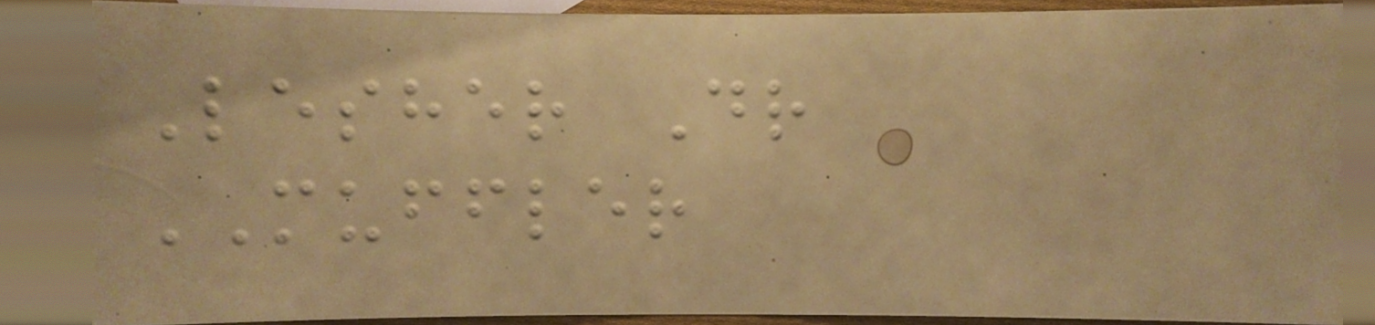Lesher Dr
MUFFLER
